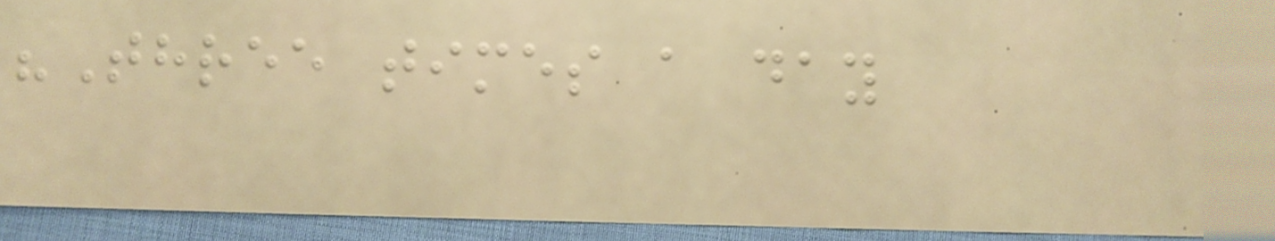"Three times a day
